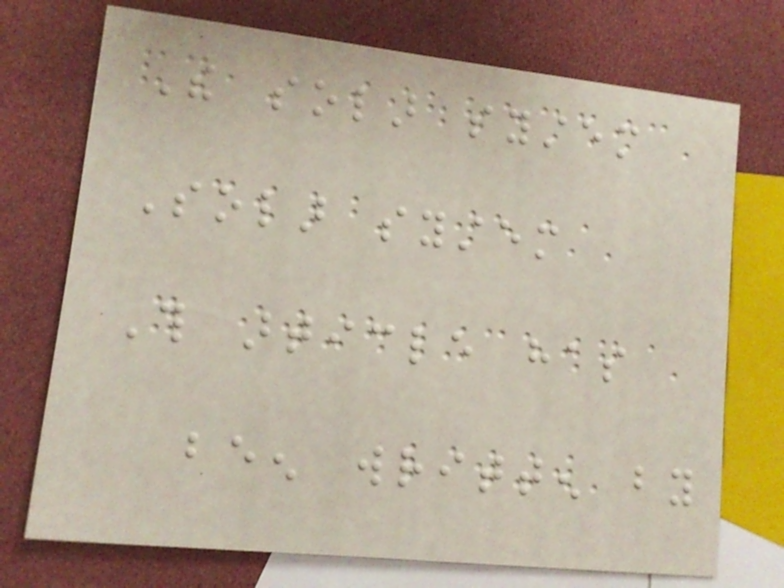The solar system
Solar system
This article has
been written by
